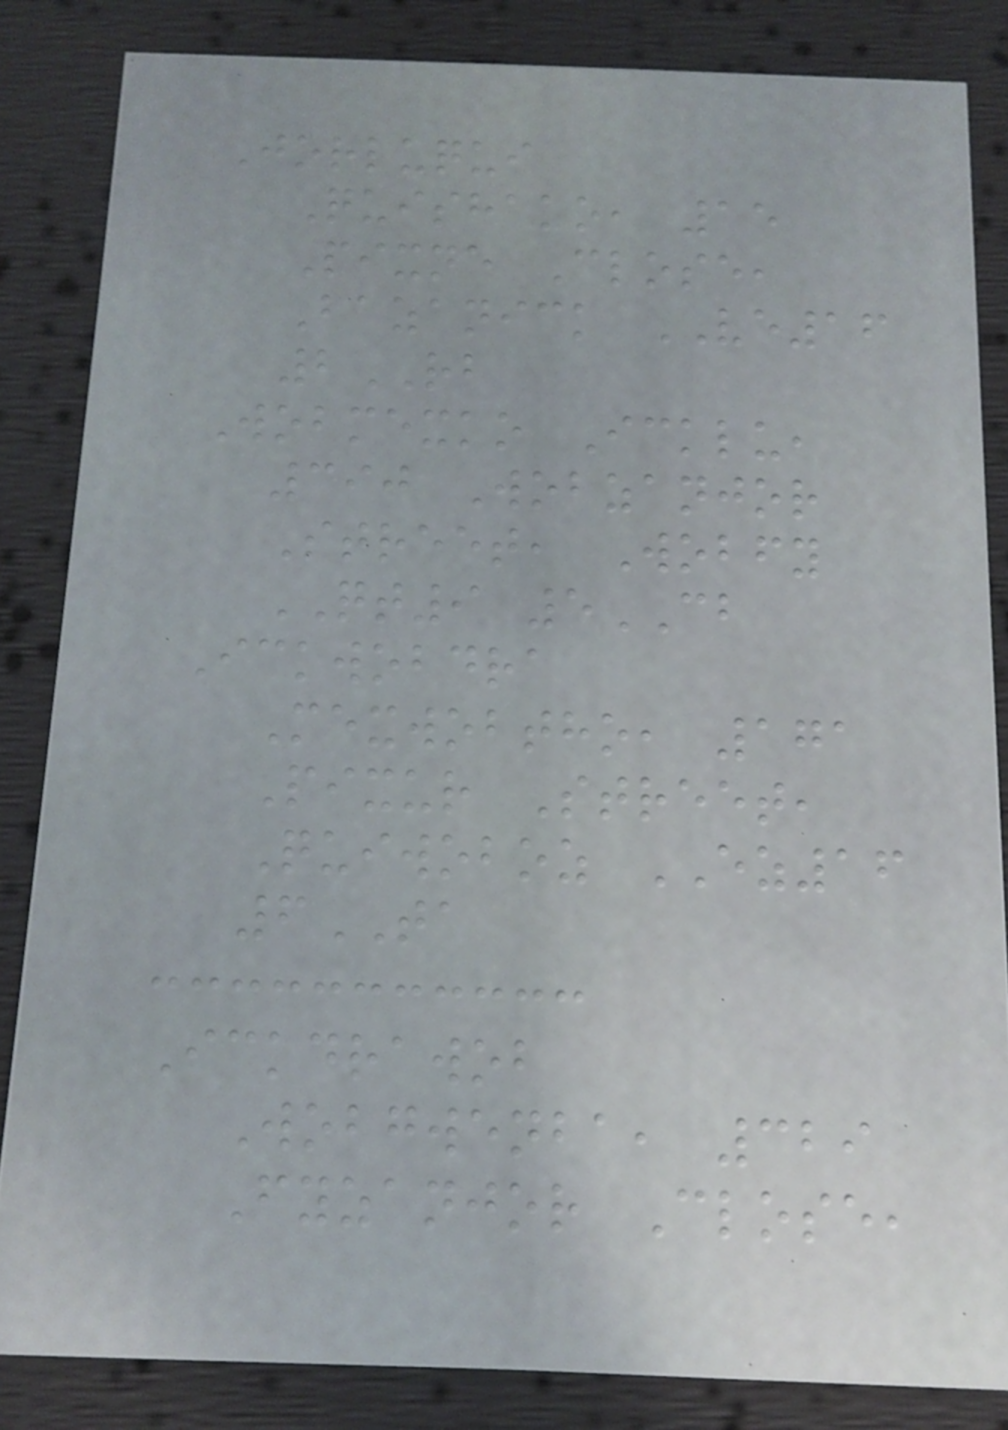Jorluqui
Quishako, 15
Pixne Close,
Bazanick VE16
2RB
Wobmexko Icklu,
390 Wobzanjor
Street, Wobfy
QT9 5CB
Ickwobdra
Mexwobtho, 171
Pixur Street,
Quiwoboz EZ16
6TA
Ickdrawob
Wobgwenba, 329
Fyzanjor Close,
